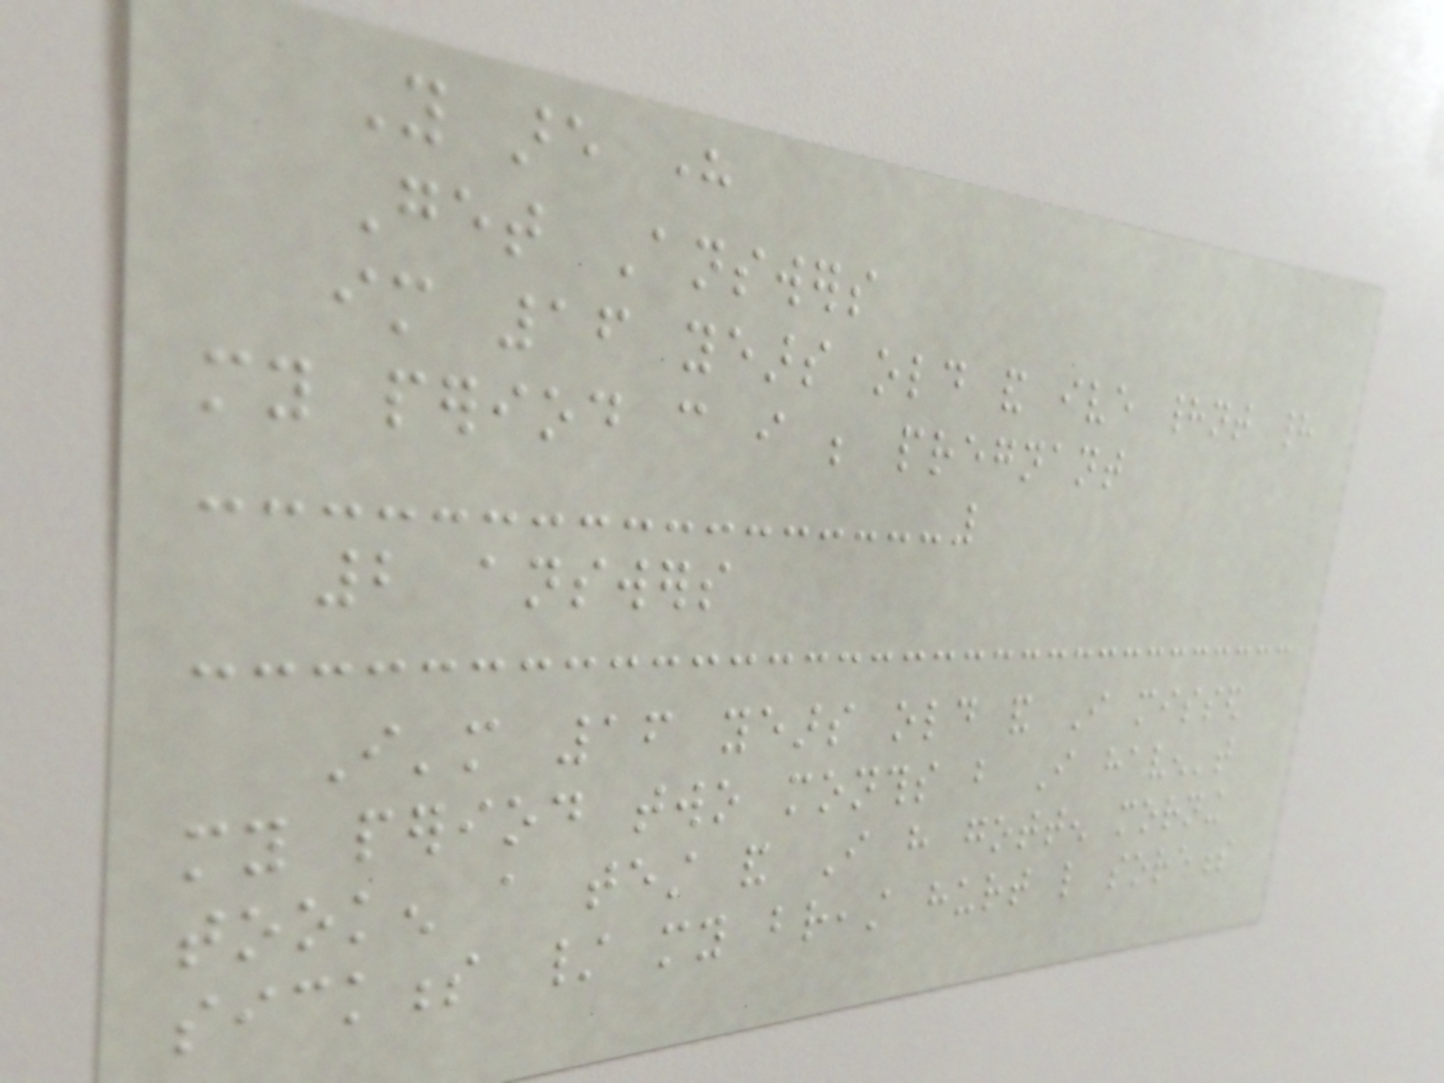You are here
Get Answers
im 16 years old and ive hadnt had
my period can i be pregnant
2 answers
I'm 16 years old and I missed
my period two months but I haven't
tooken a test and I have gotten morning
sickness / my breast hurt like soreness
